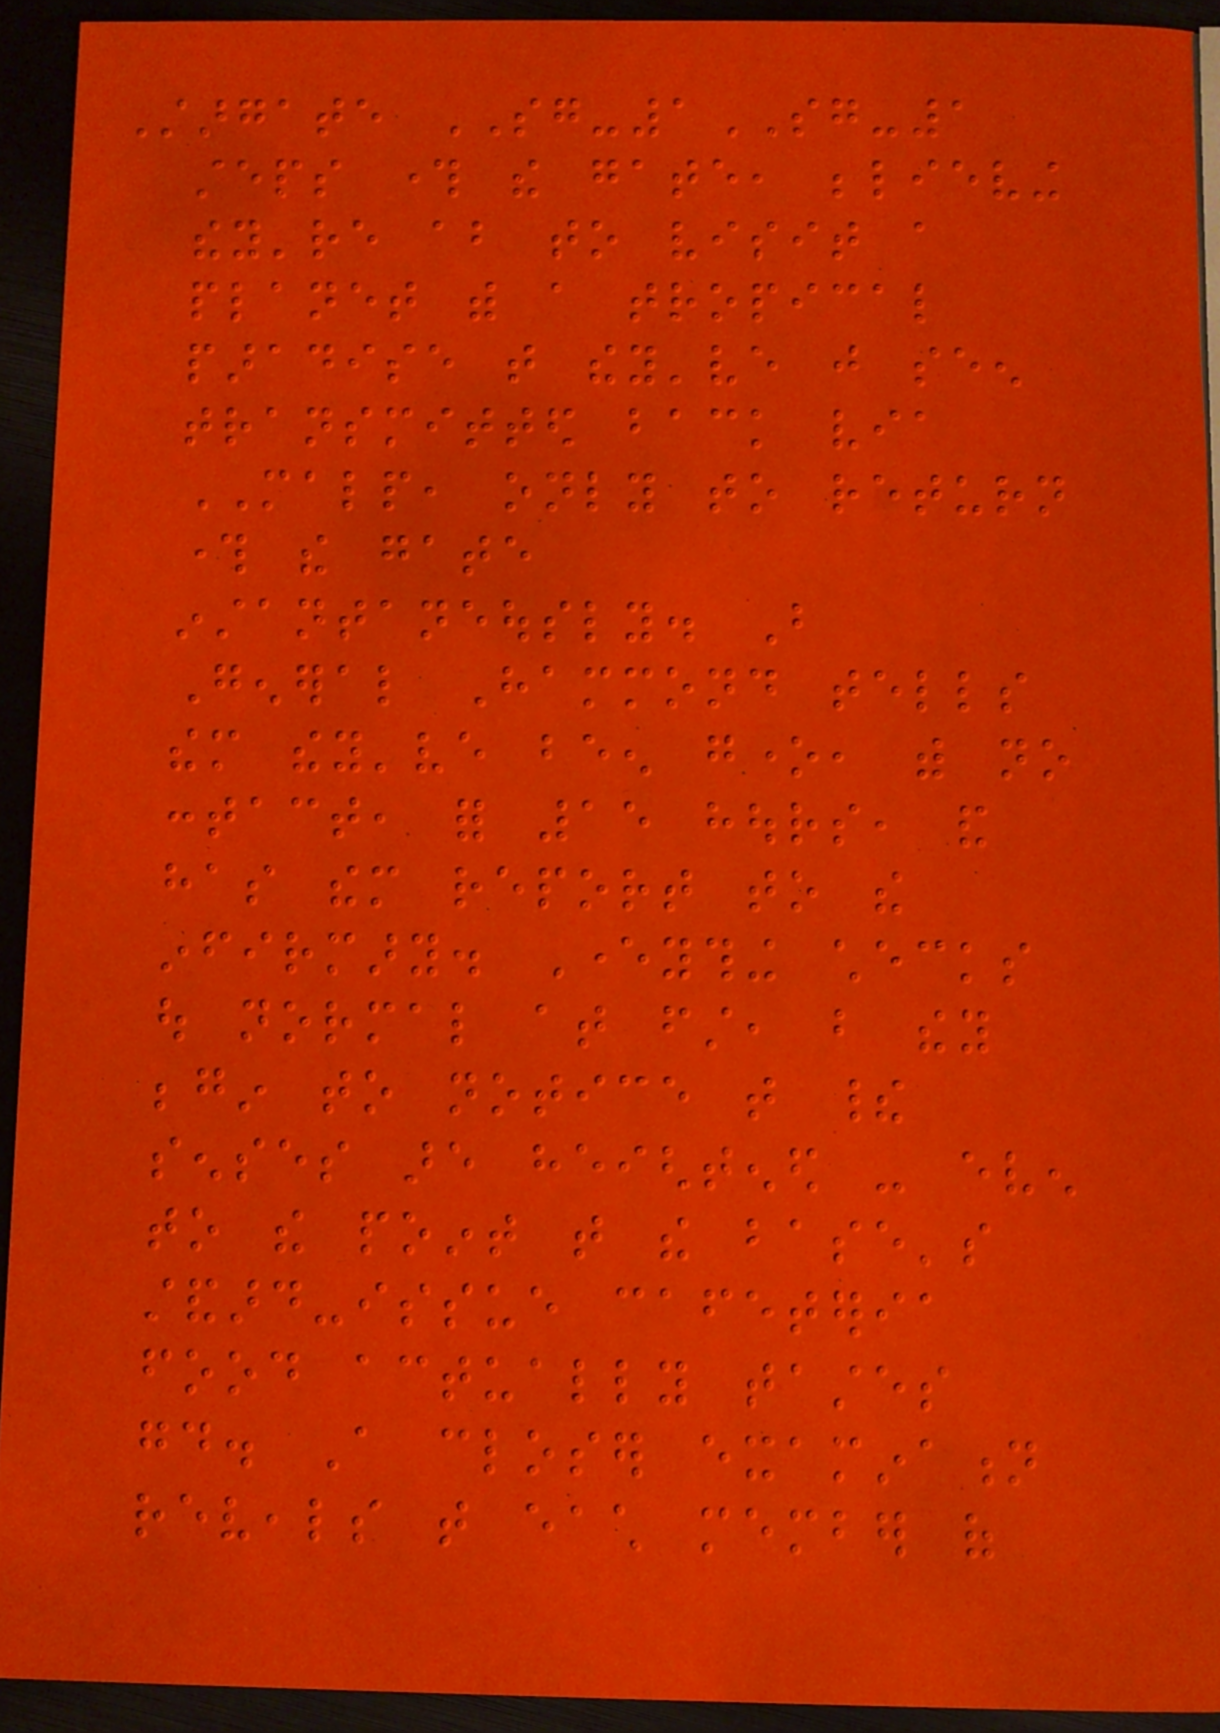Stargate SG-1SG-1
steps through the gate, believing
they're about to visit a
planet with a tropical
paradise that they've just seen
transmitted back via
MALP, only to return
through the gate
instantaneously. But
General Hammond tells
them they've been gone, with no
contact, for 15 hours, and
has them report to the
infirmary. Everything checks
out normal at first, but they
begin to notice that their
senses are heightened - even
to the point that the base's
standard-issue cafeteria
food actually tastes
good. A closer examination
reveals that each member of
